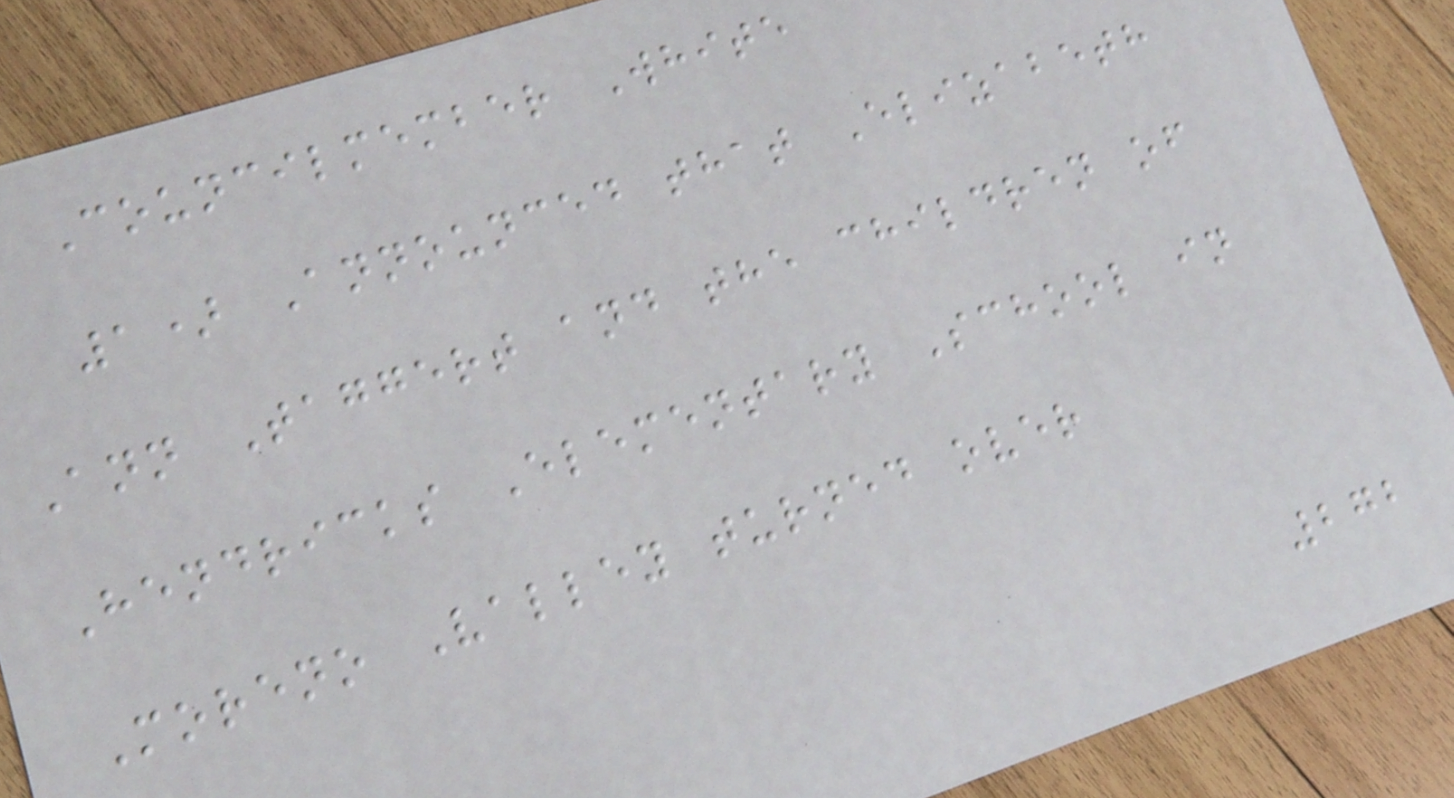Councilmember White
1) Announced that Elizabeth
Ann Taggert and the children of
Hendricks Elementary School in
Moreno Valley turned over
272
